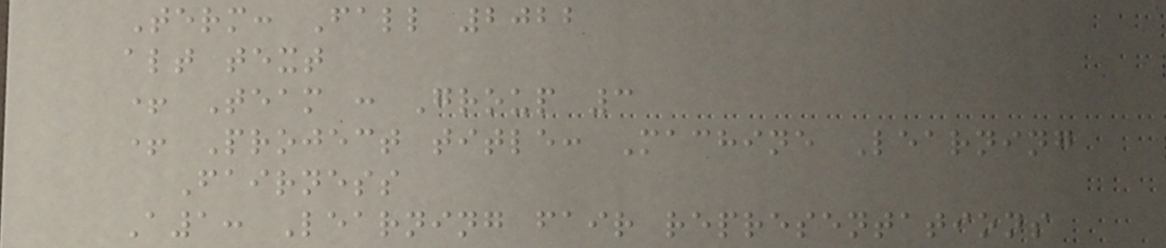Term: Fall 2022
alt text
+ Team : Group 3
+ Project title: Machine Learning
Fairness
A1: Learning fair representations
